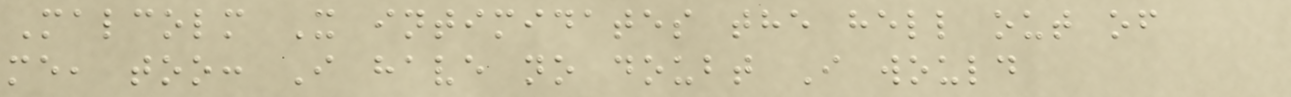Malcolm X intimidates the hell out of
me, too: I have no doubt I would
